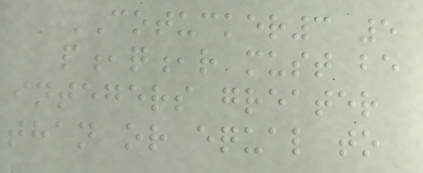COTUCKER3 5
p,q,r must be
integers greater
than or equal to
